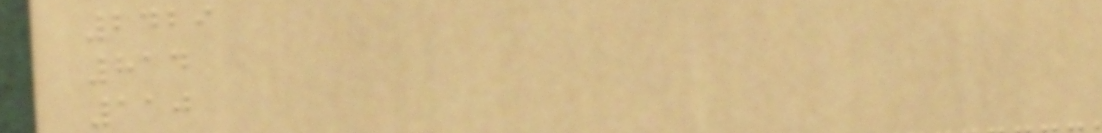2429
814
110
